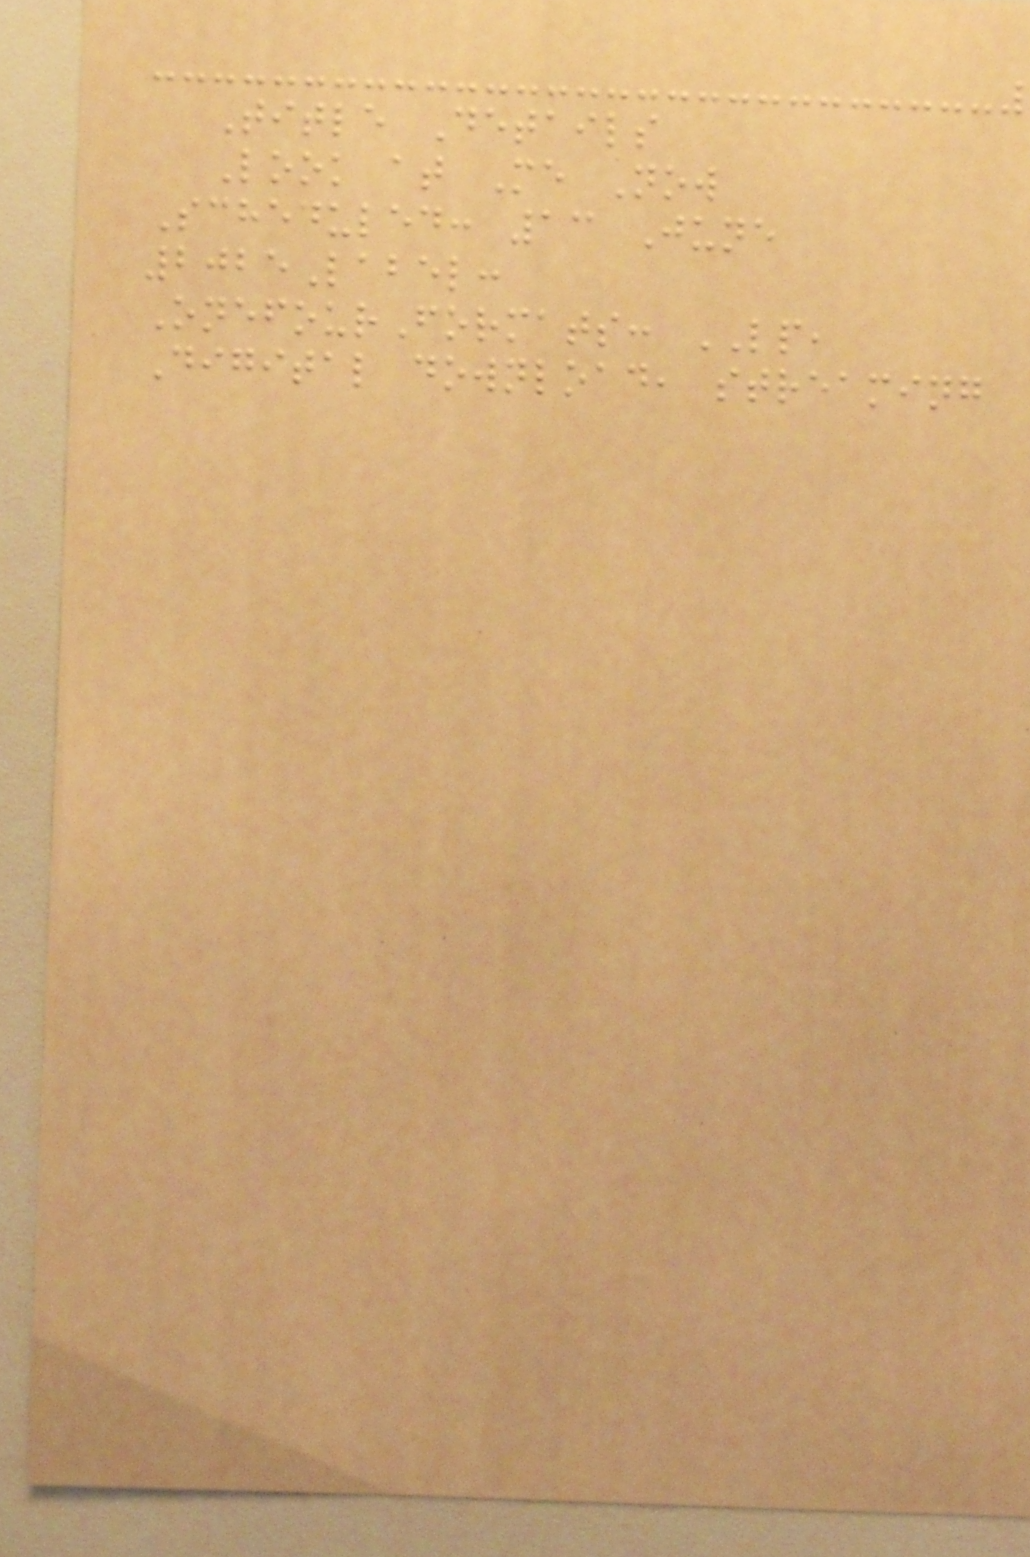Title Details
Look at Me Now
Scheduled: 13 June
2025Label:
OnefourFormats: LP,
Digital download, streaming
